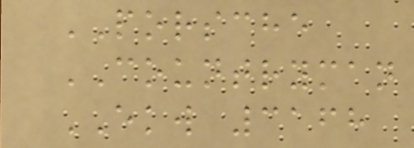PORSCHE
COUNTRYMAN
EKW 3168
